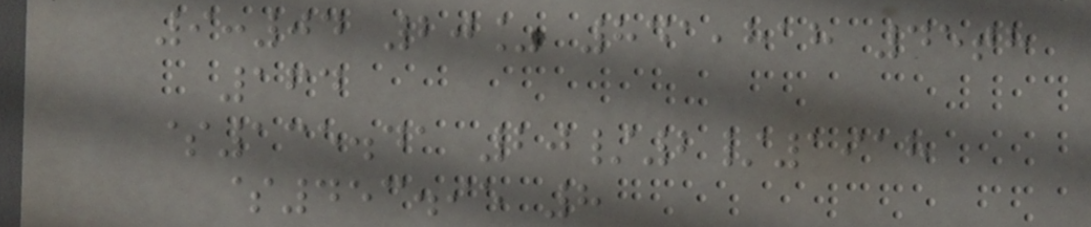9:04 20% 841,818 45th
164
$135.41 20/2/1918
$453.95 8
